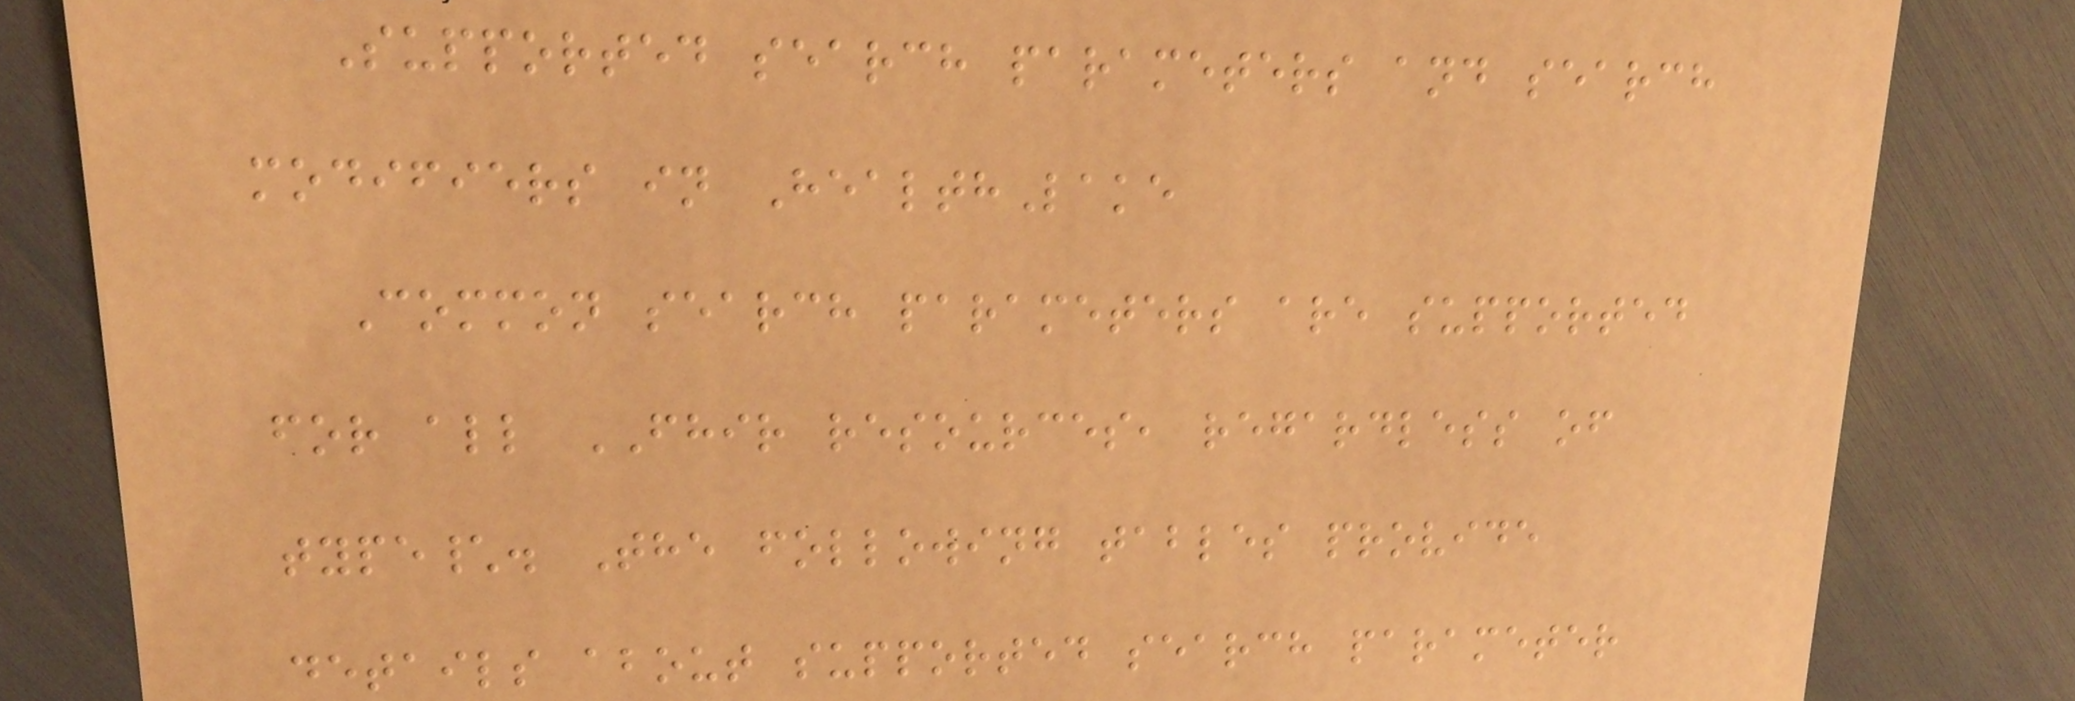Supported search parameters and search
modifiers in HealthLake
Common search parameters are supported
for all FHIR resources, regardless of
type\. The following tables provide
details about supported search parameter
